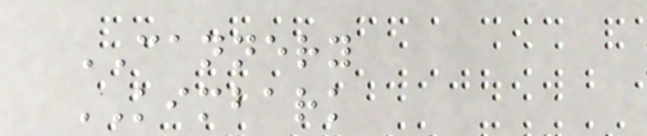CANNERY
KIMBARK
